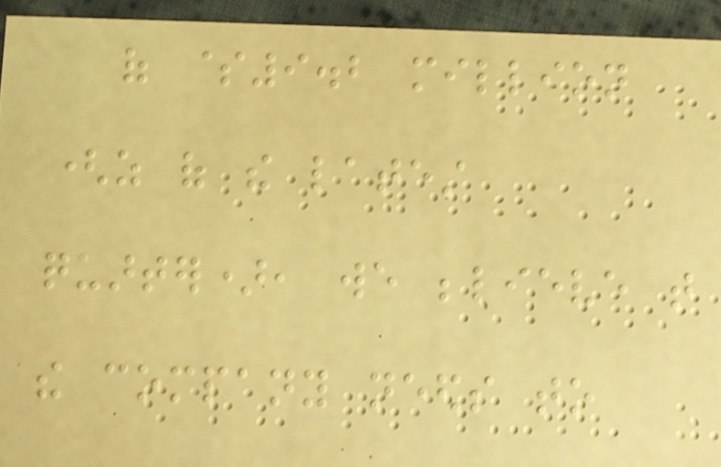of $9.2 million
(as of the latest
quarter), we believe that
the company needs to
